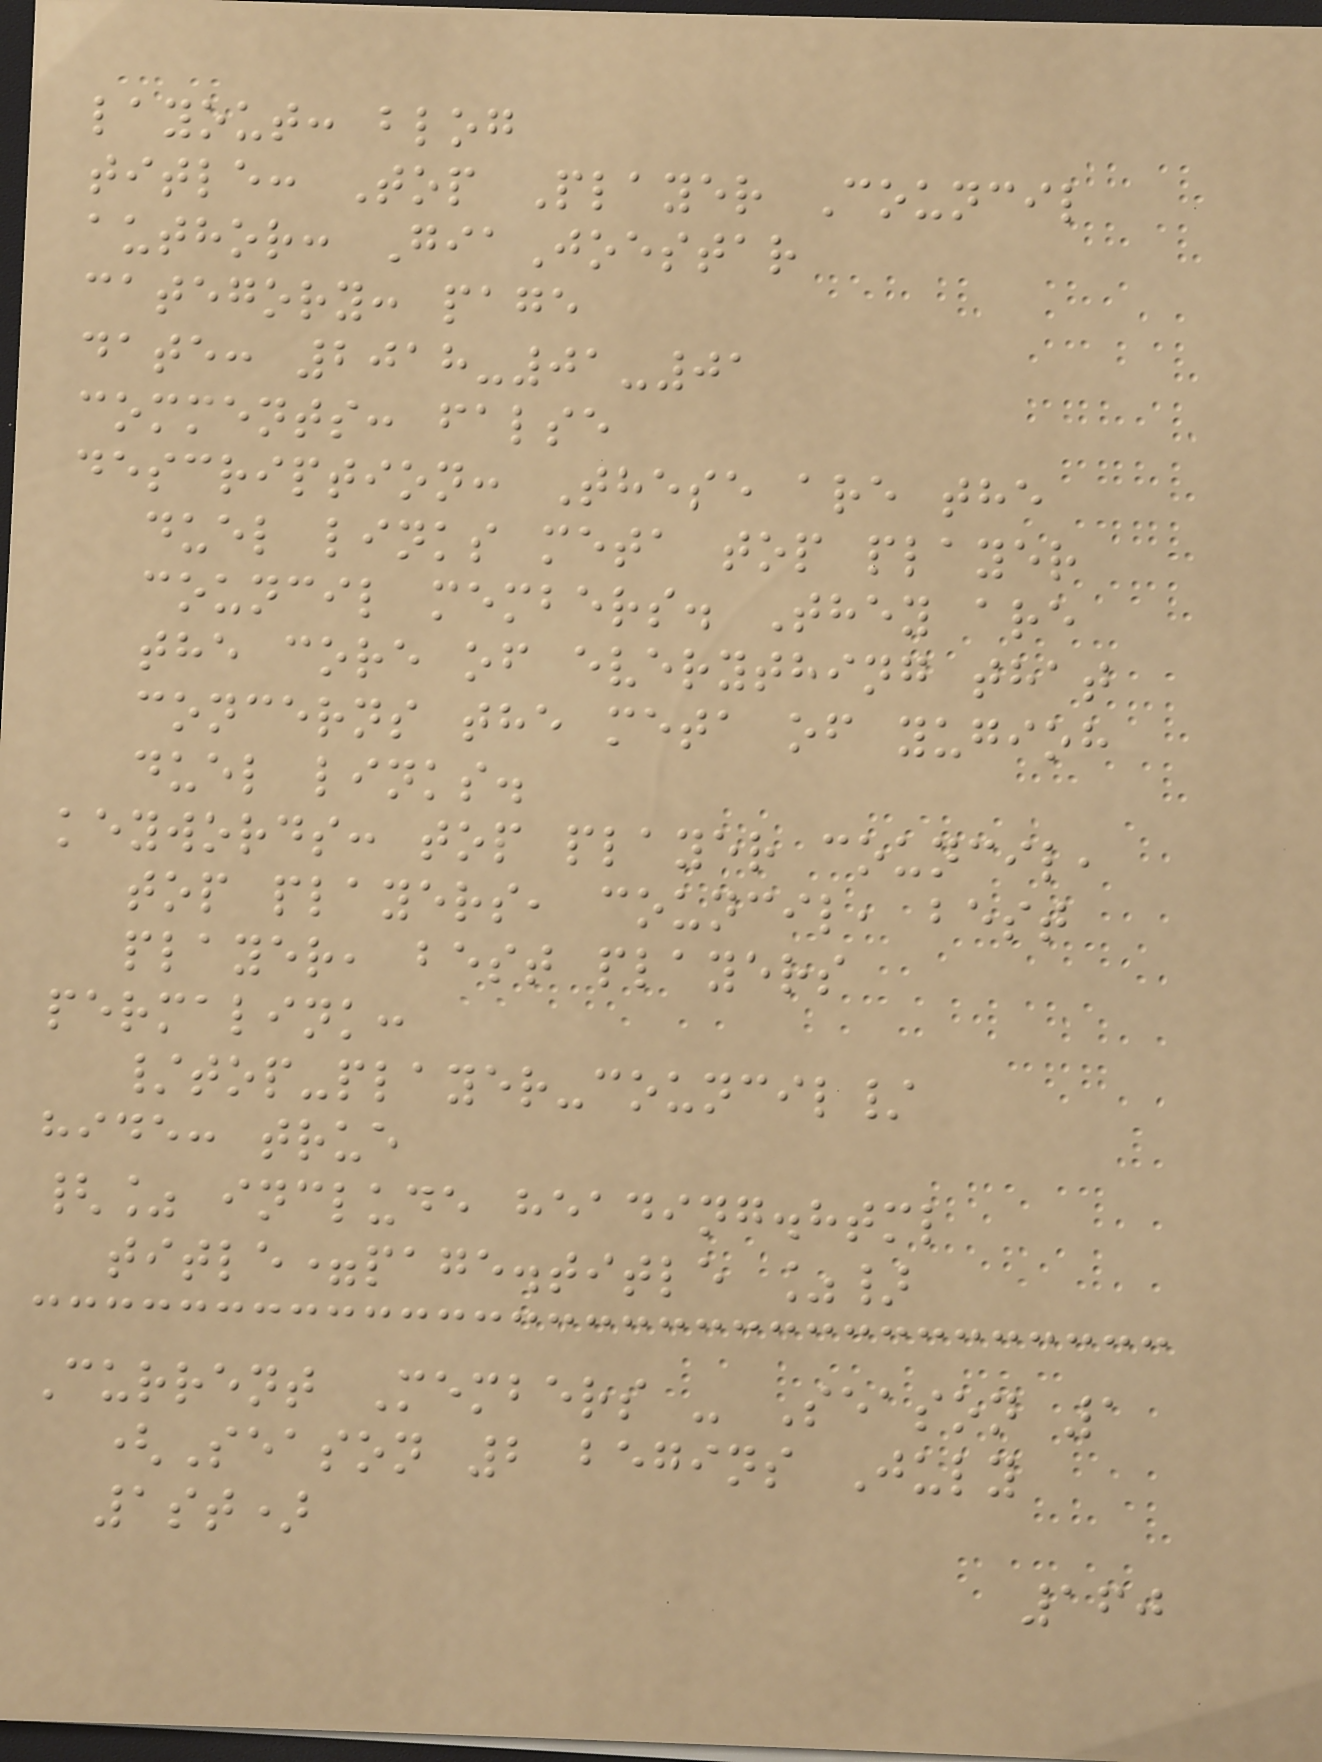layout: blog
title: Top Player Council
author: GiaJoestar
category: page
date: 2018-01-01
comments: false
description: These are the
duel links meta top player
council members. They are
the core of everything that
concerns the meta of yugioh
duel links.
keywords: top player council,
top players, council, best
player, best players
permalink:
/top-player-council/
hide: true
{% include heading.html
title=page.title %}
Current Members - Season 1
(Season 2 begins July
1st)
160
